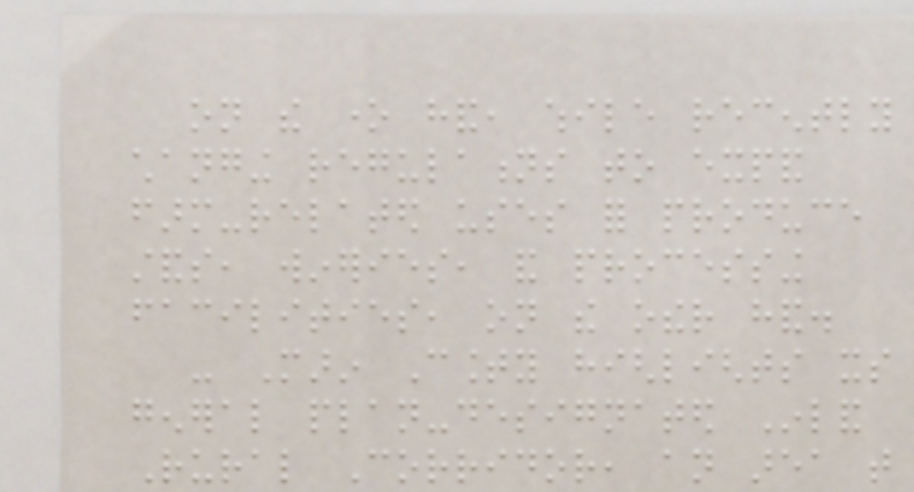on the one hand, while recently
changing regulations to expand
farm-related uses for produce
stands, wineries, and processing
facilities, on the other hand.
- Marin County highlights its
general plan-designated Inland
Rural Corridor, an area that
